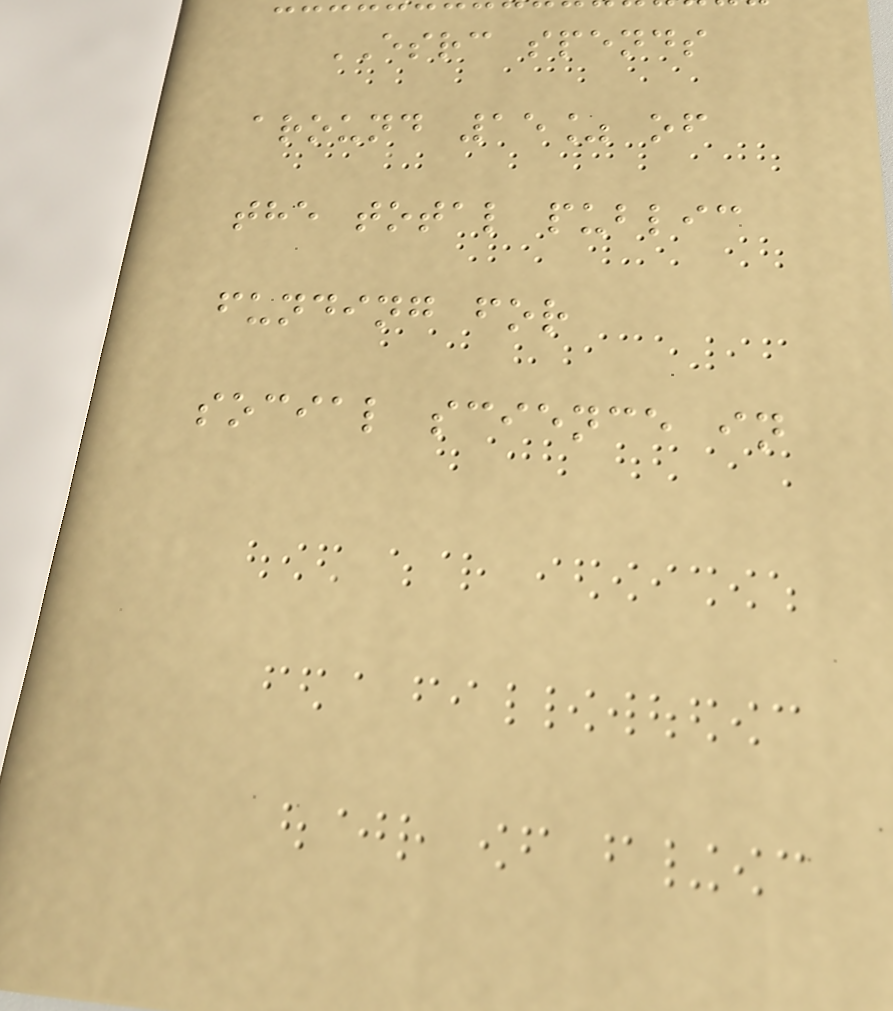ESRC spends
around 15% of
the total public
funding for
social science in
